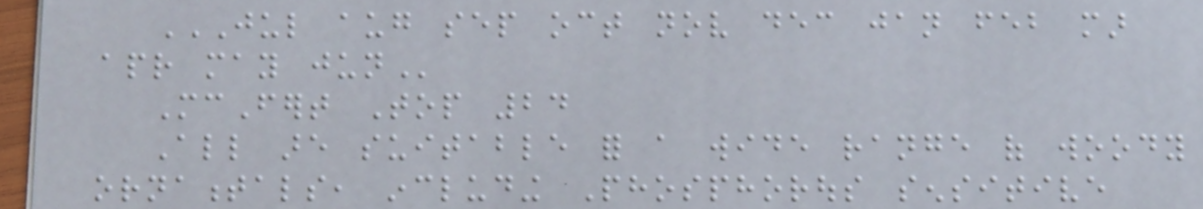JUL AUG SEP OCT NOV DEC JAN FEB MAR
APR MAY JUN
McFert Top 24
All are suitable for a wide range of woody
ornamentals, including Phosphorous sensitive
